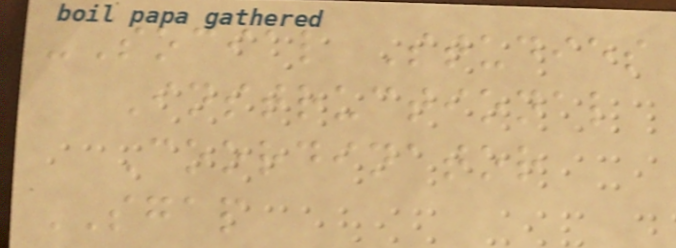-Social Studies
Instructional
Coordinator
SGAP
